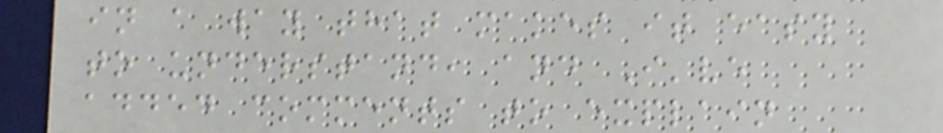in a way that makes it easy
to understand, and I've
added comments to explain
